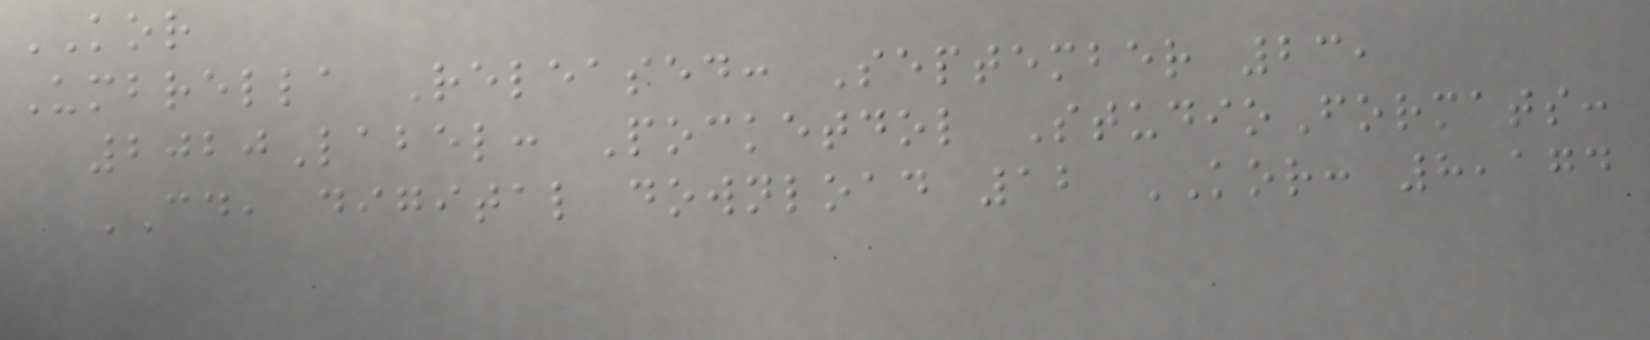KOR
Umbrella Released: September 23,
2020Label: Pocketdol StudioFormats:
CD, digital download 12 KOR: 8,174
